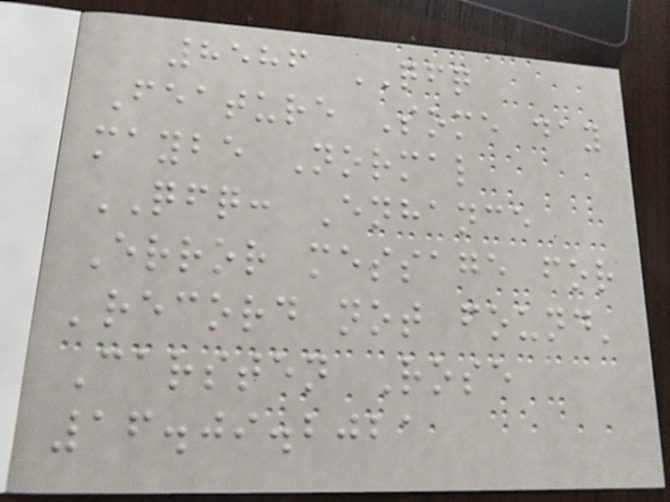8586 QFQ
Feature Some day
maybe Normal
QFQ: Enhance
Error message for
'record not found'
Carsten Rose
16.09.2021
